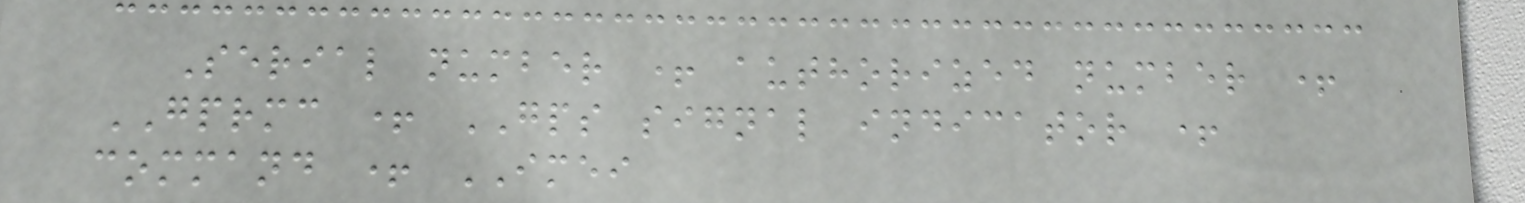Serial number + authorized number +
GPRMC + GPS signal indicator +
command + IMEI
